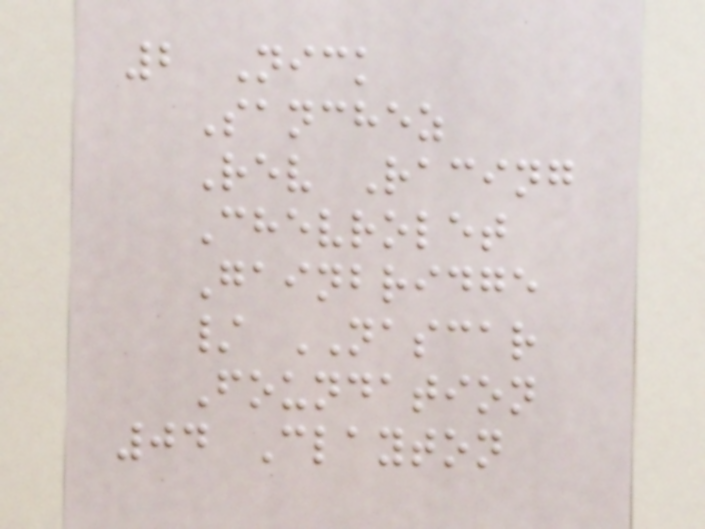2 Nick
Sanchez
Rev Racing
Chevrolet
Gainbridge
/ NASCAR
Foundation
04 Clayton
